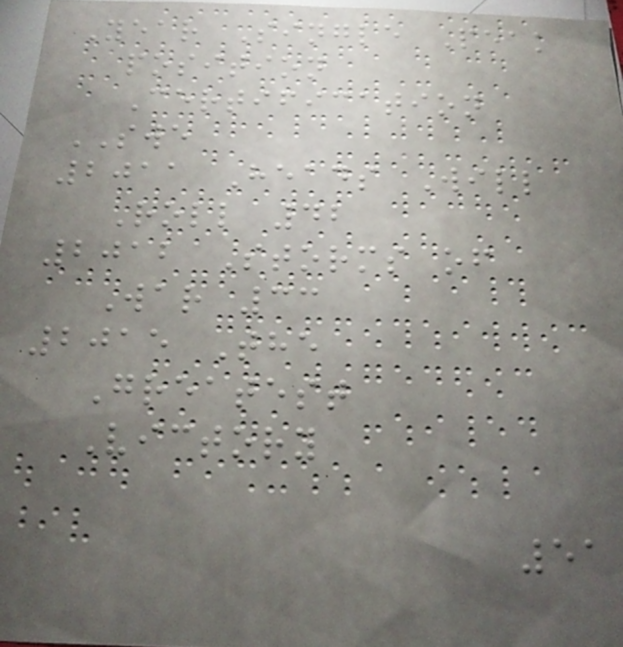Year Single Peak
position
Certification
SWE
2011 Heads Will
Roll 42
2012 Storms of
War 33
2015 The
Greatest
Victory
51
